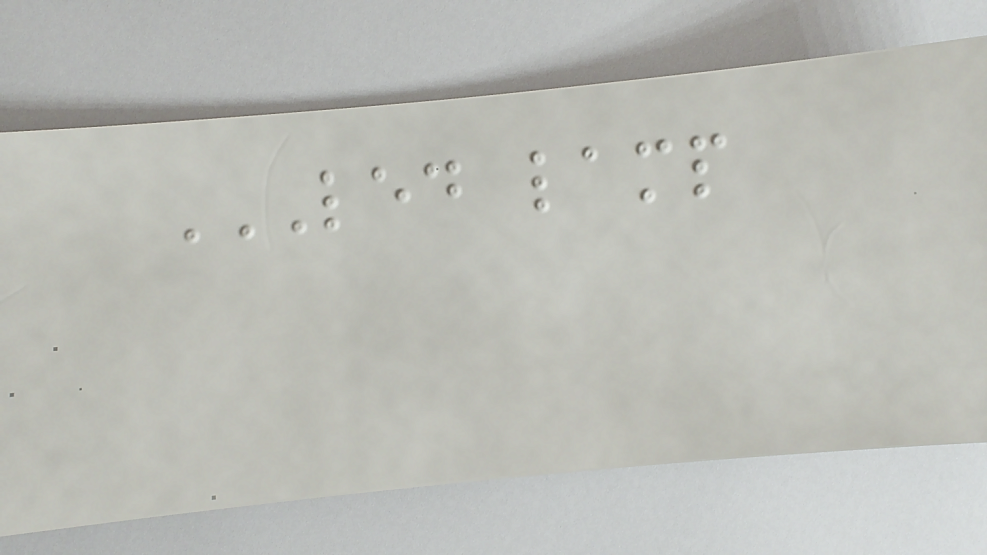LED LAMP
